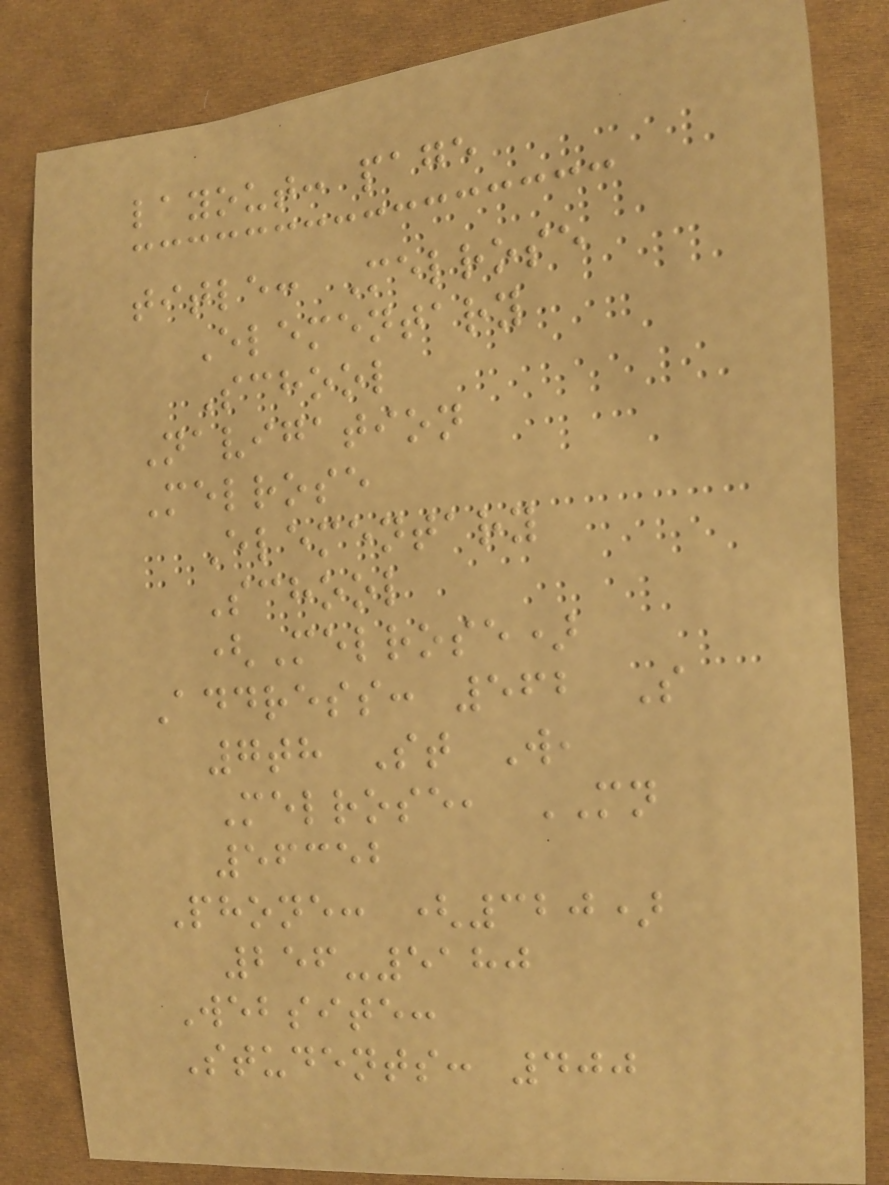layout: page
title: Melrose
Elementary
School
Navigation
Melrose
Elementary
School
(Melrose)
Address: 562 S
7th St W,
Melrose, MN
56352
Phone: (320)
256-5180
Website:
Students: 400
